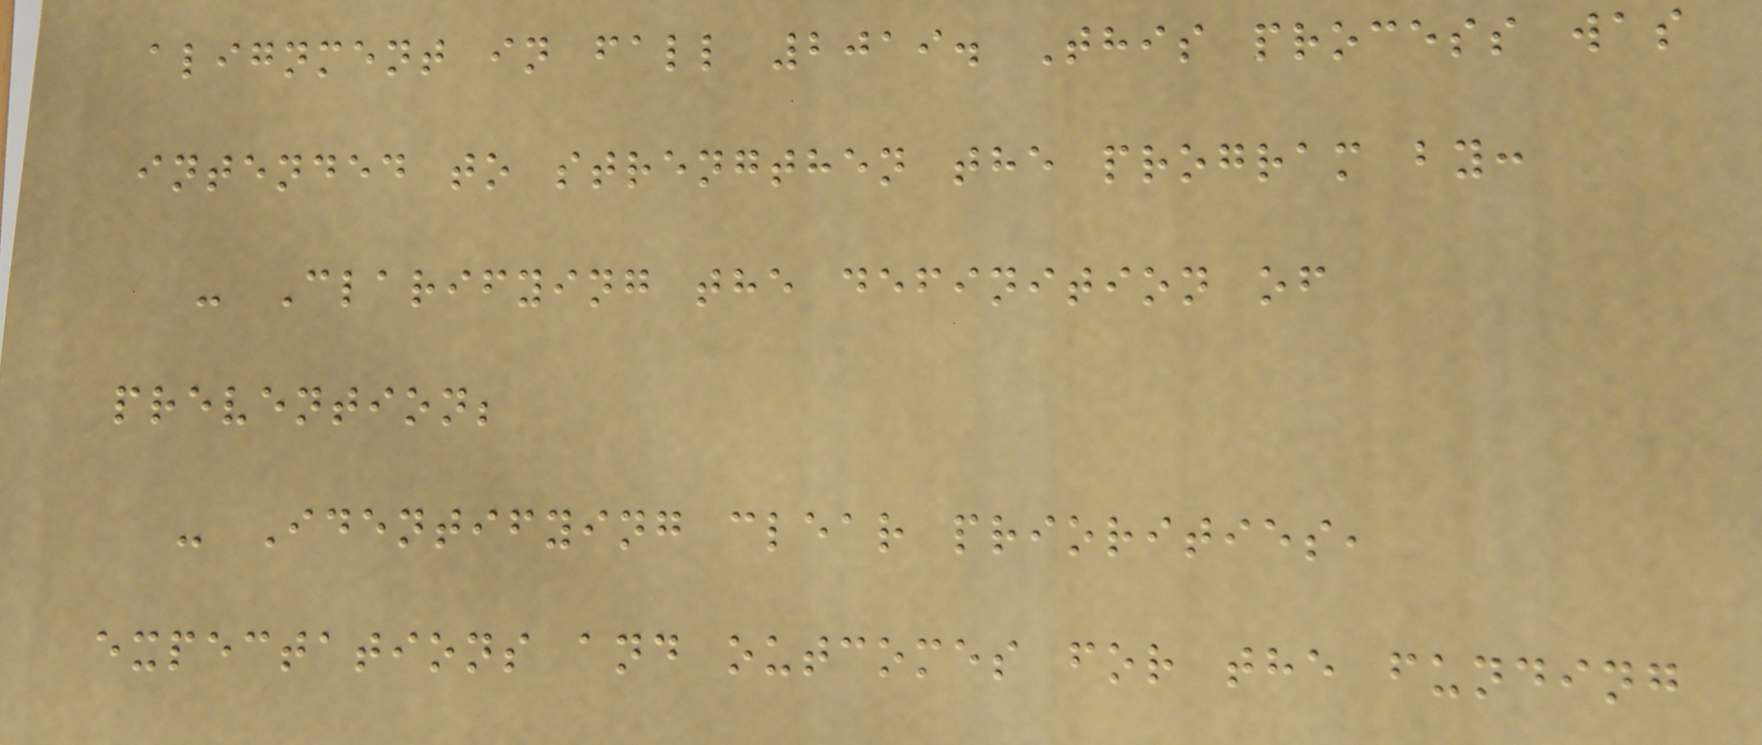alignment in fall 2019. This process was
intended to strengthen the program by:
- Clarifying the definition of
prevention;
- Identifying clear priorities,
expectations and outcomes for the funding
